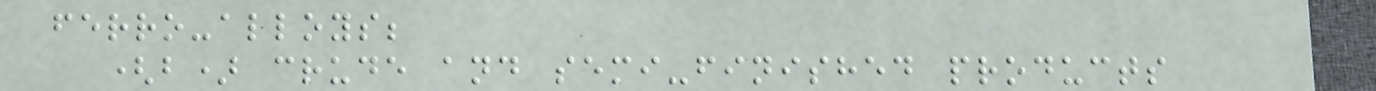ferro-alloys;
(b) crude and semi-finished products
